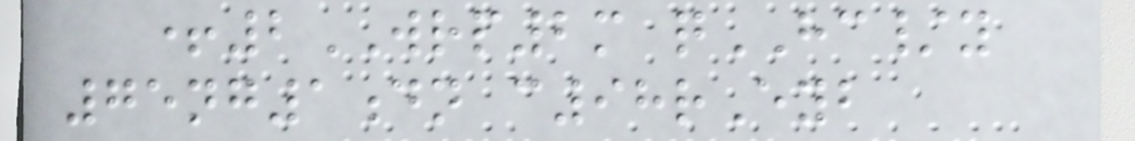+2WRP2m qHC/y
75ng1dn c98rEyb
